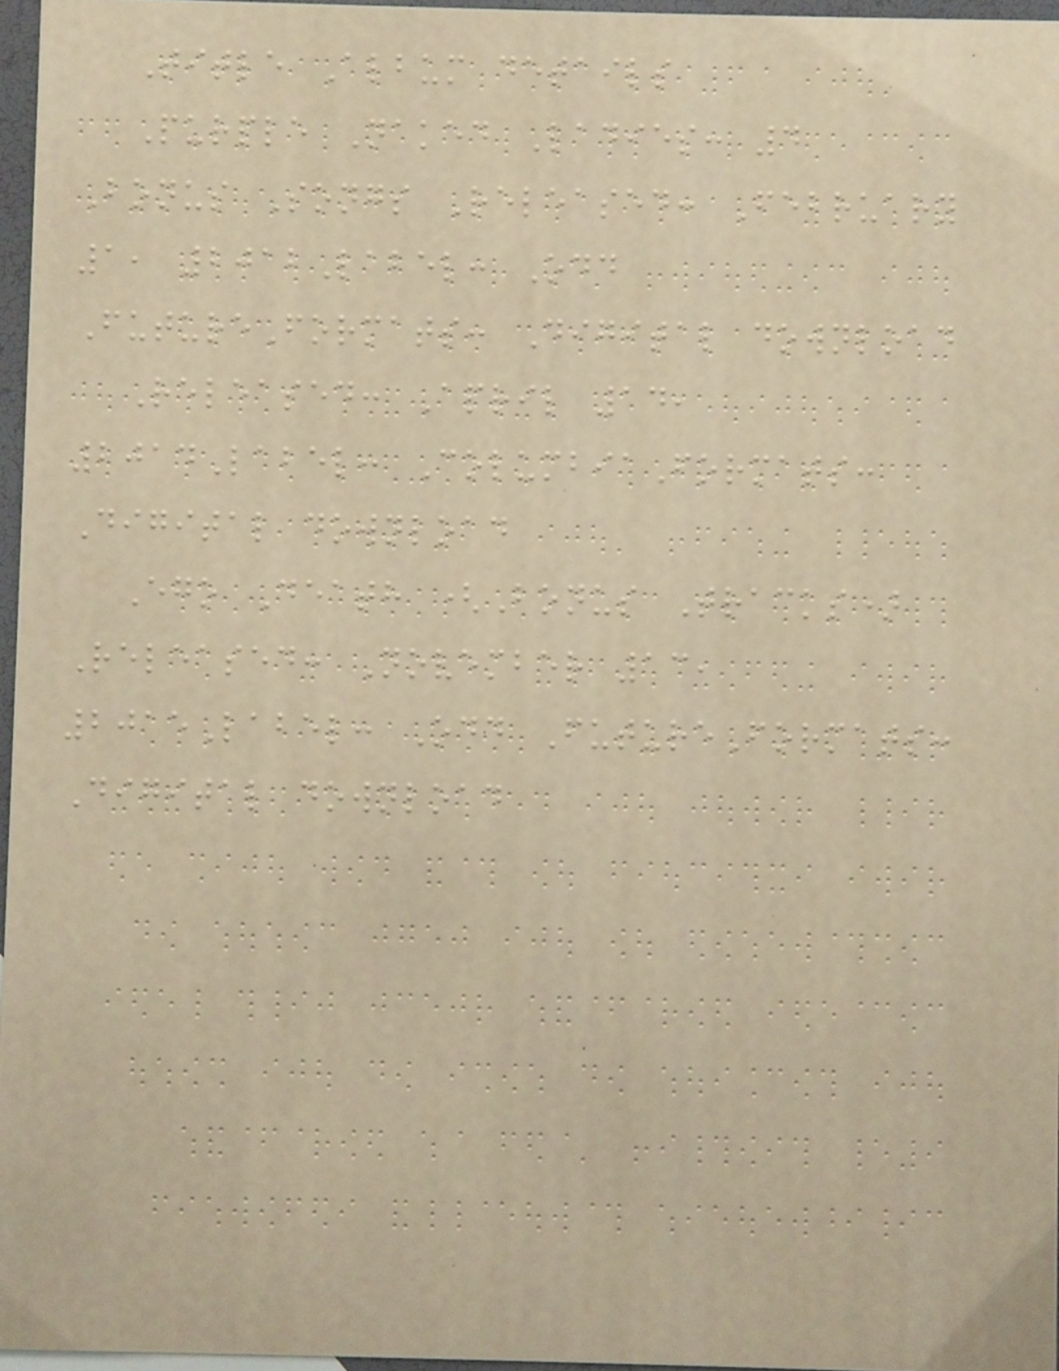Title Album details
Purple Naked Ladies: 4
Bonus Songs Released: February
1, 2012Label: Odd
FutureFormats: Digital download
Released: April 14,
2014Label: ColumbiaFormats:
Digital download
Ego Death (Bonus Tracks)
Released: November 13,
2015Label: Odd FutureFormats:
Digital download
